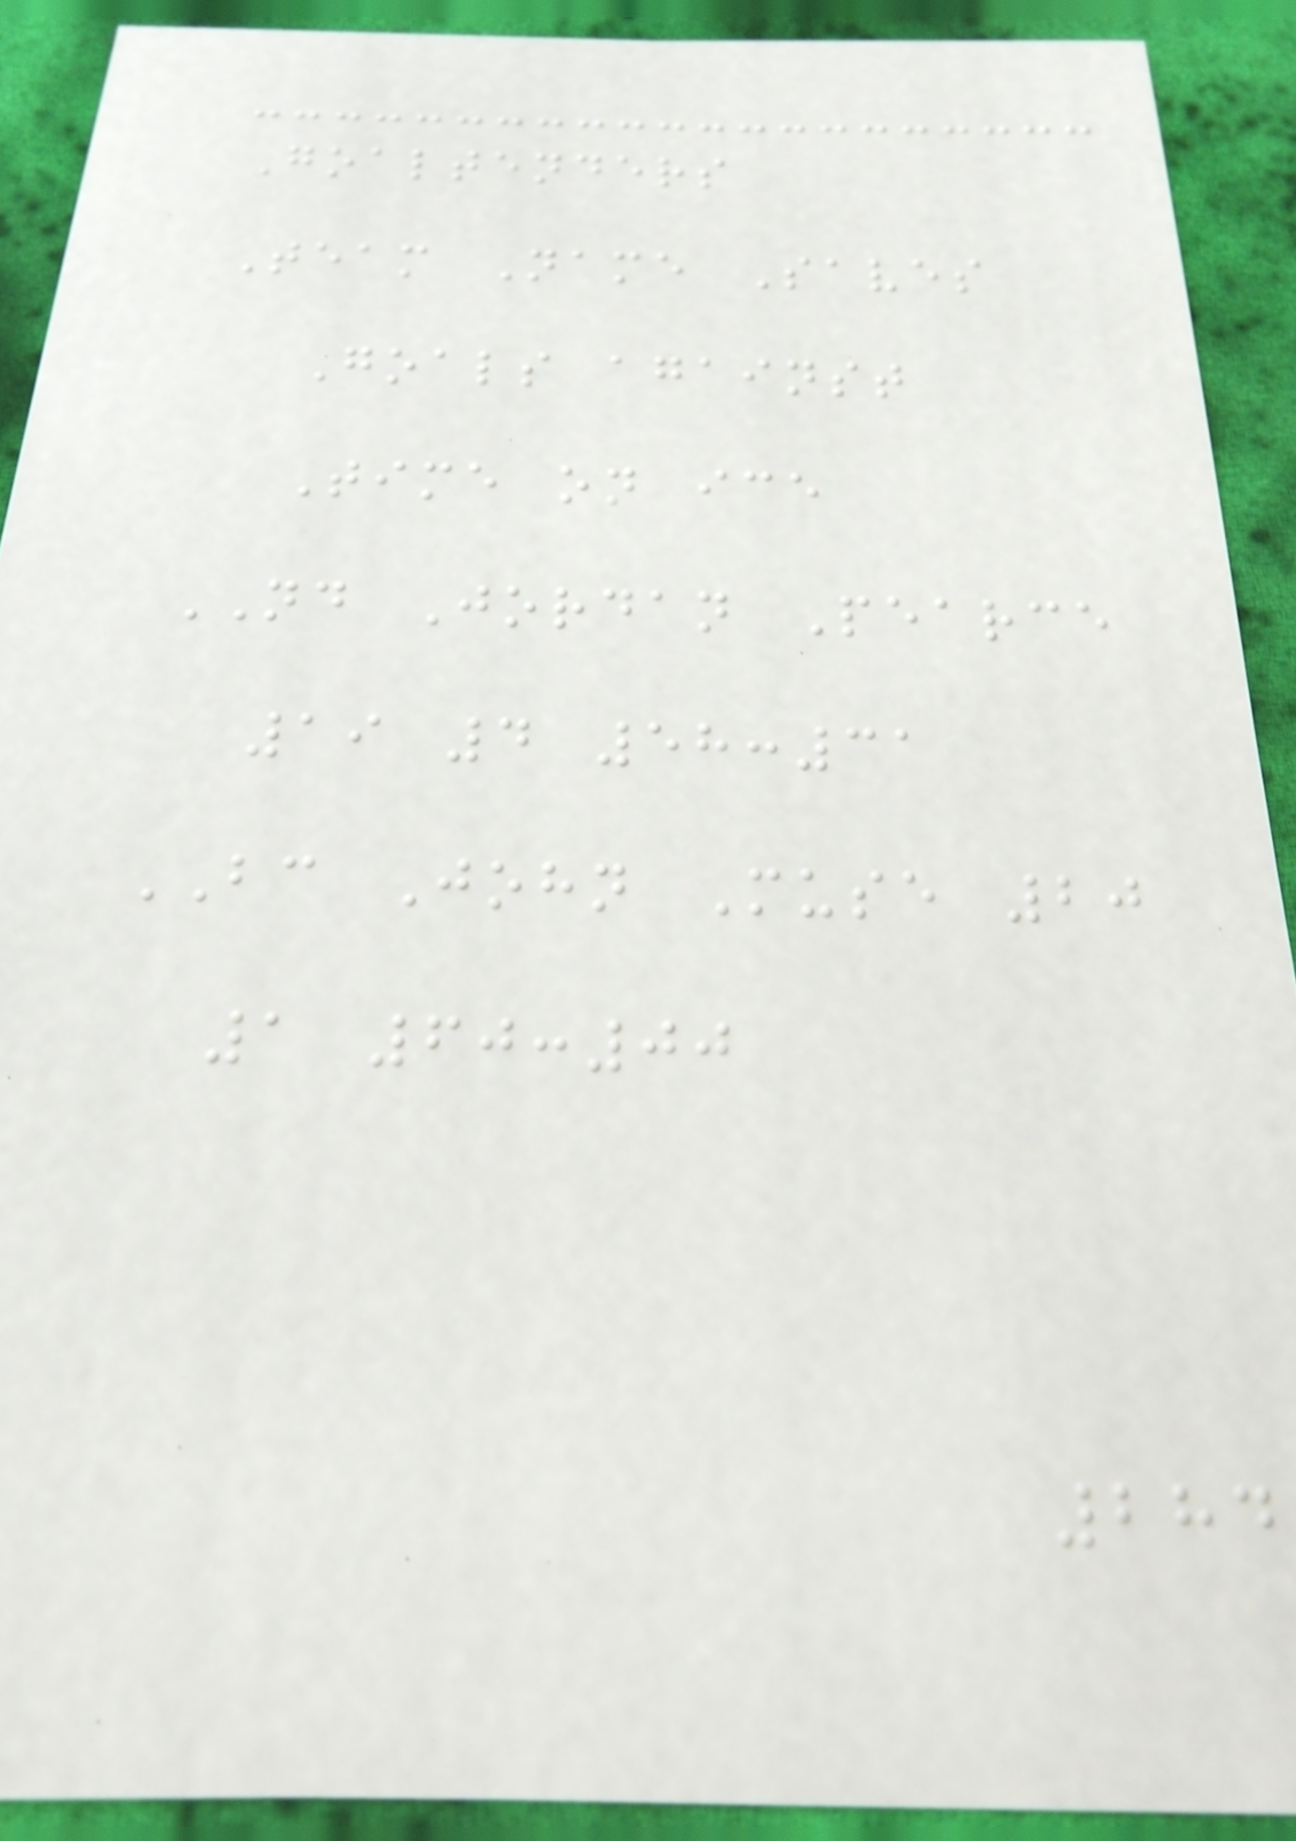Goaltenders
Team Name Saves
Goals against
Time on ice
ND Jordan Pearce
19 4 58:31
BC John Muse 20
1 60:00
284
